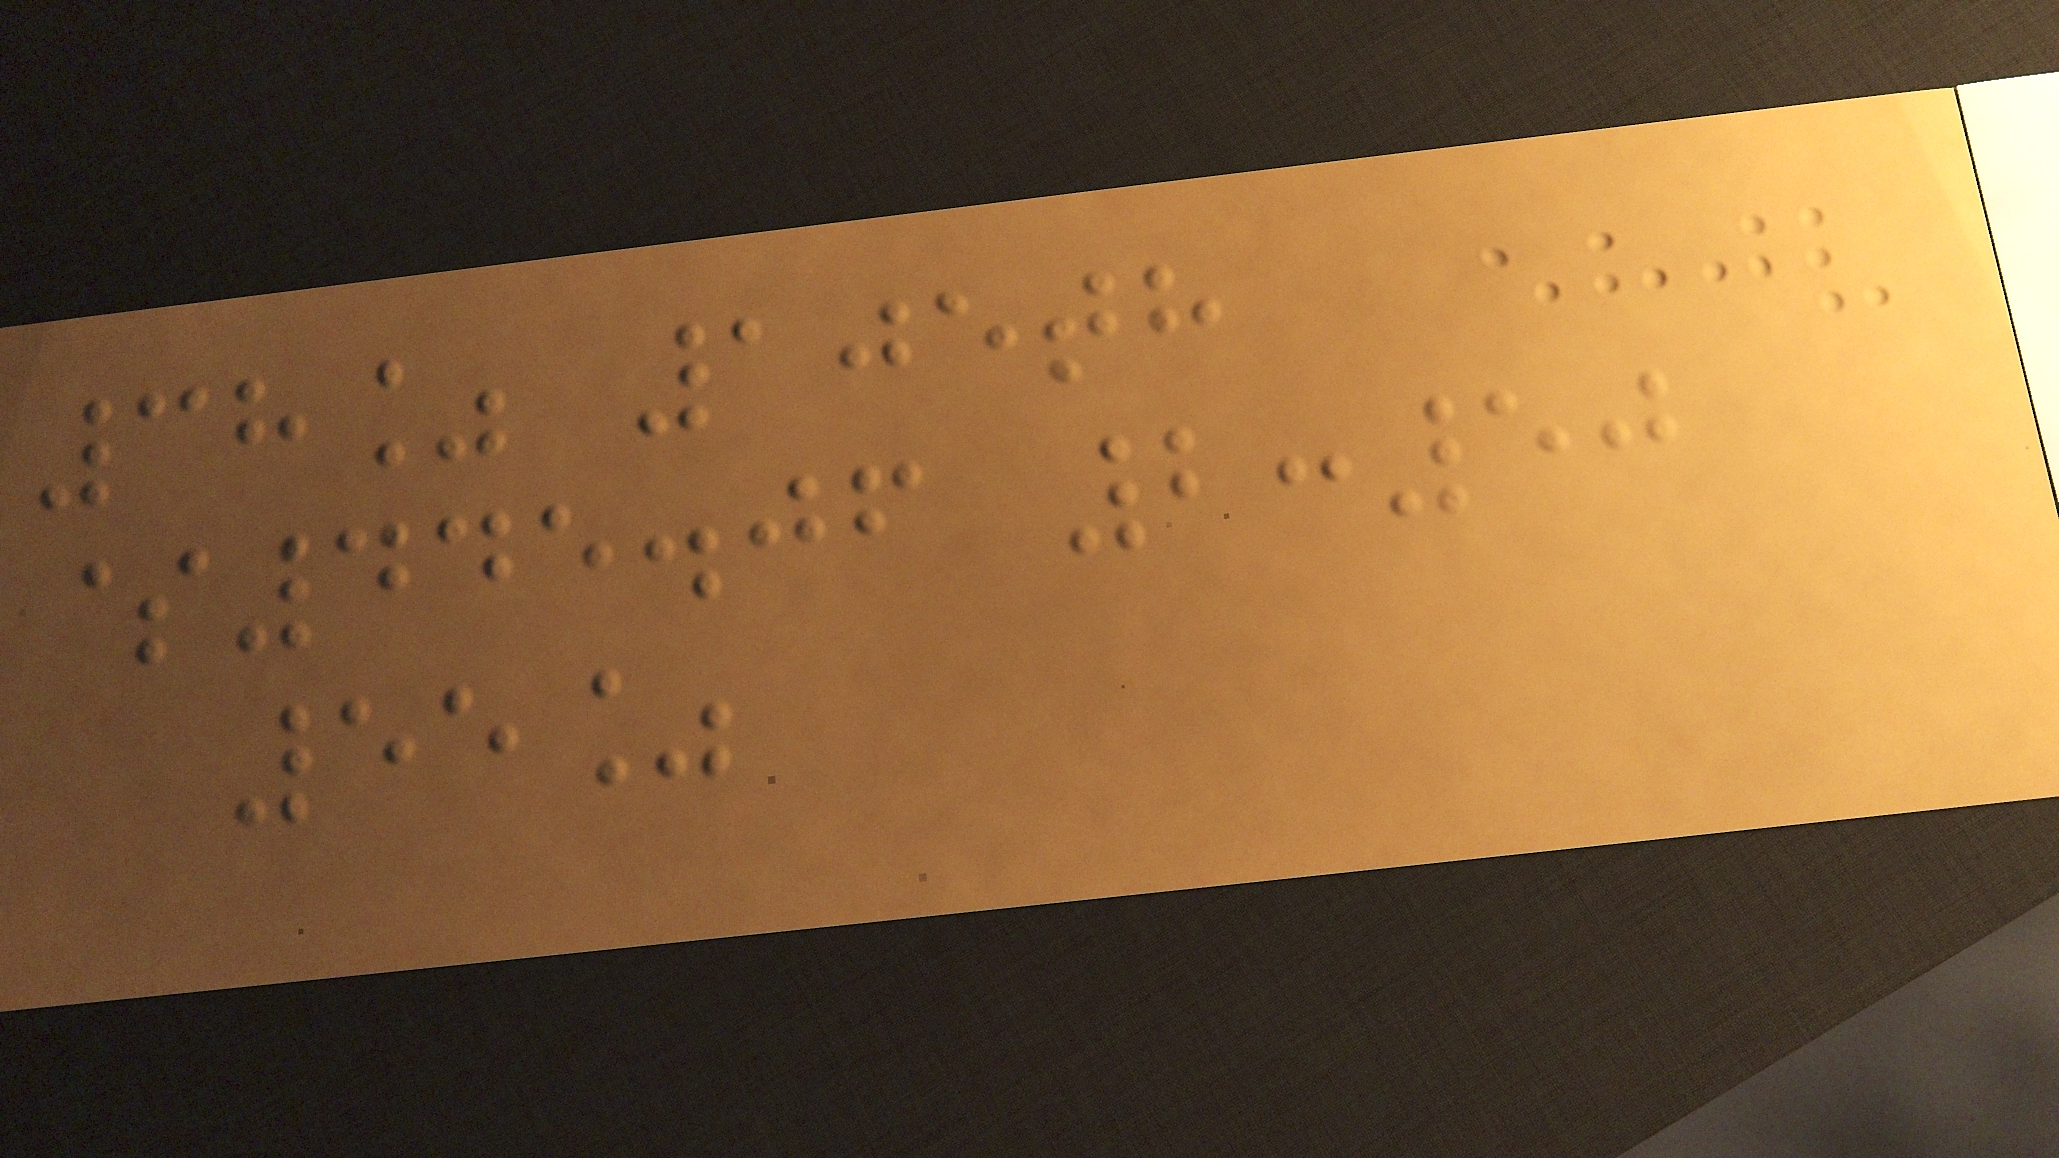38% 105th
$445.06 2:50
55%
